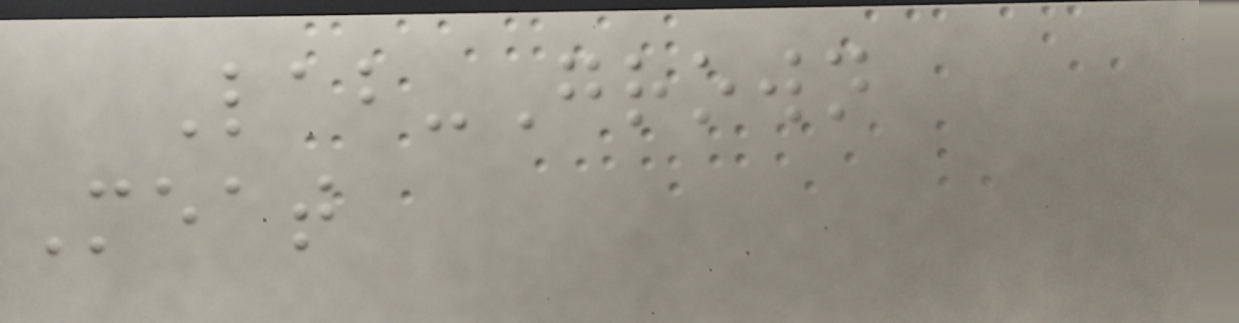Lab-Grown
Meat
